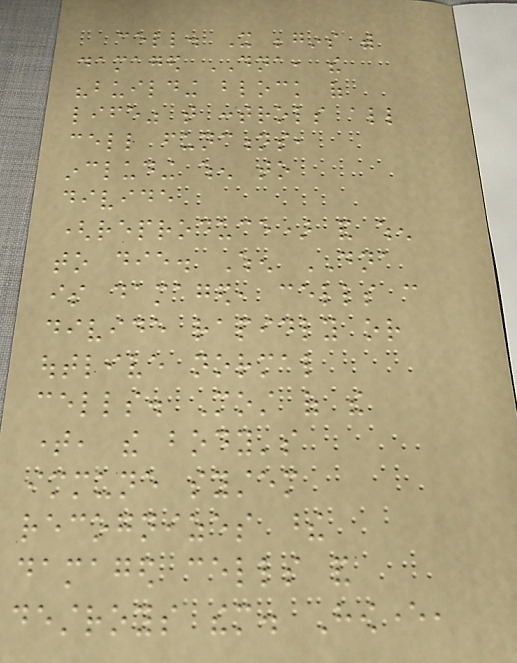cell. It begins with
damaged DNA, the
"building block of
life" that controls all
cell functions,
including when to
divide
(reproduce) and when
to die. When DNA
is damaged, cells can
divide rapidly or
outlive normal
cells. Most of the
time, the body's
immune system
recognizes these
damaged cells and
destroys them. However,
